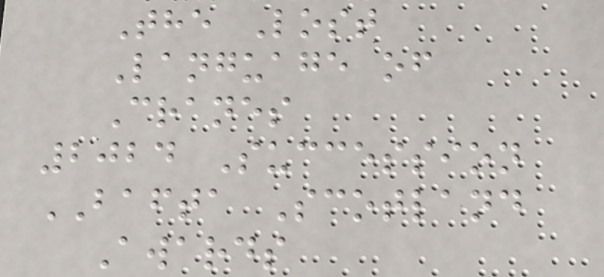The Lost
Language of
Cranes
2024 Succession
BAFTA Scotland
Awards
